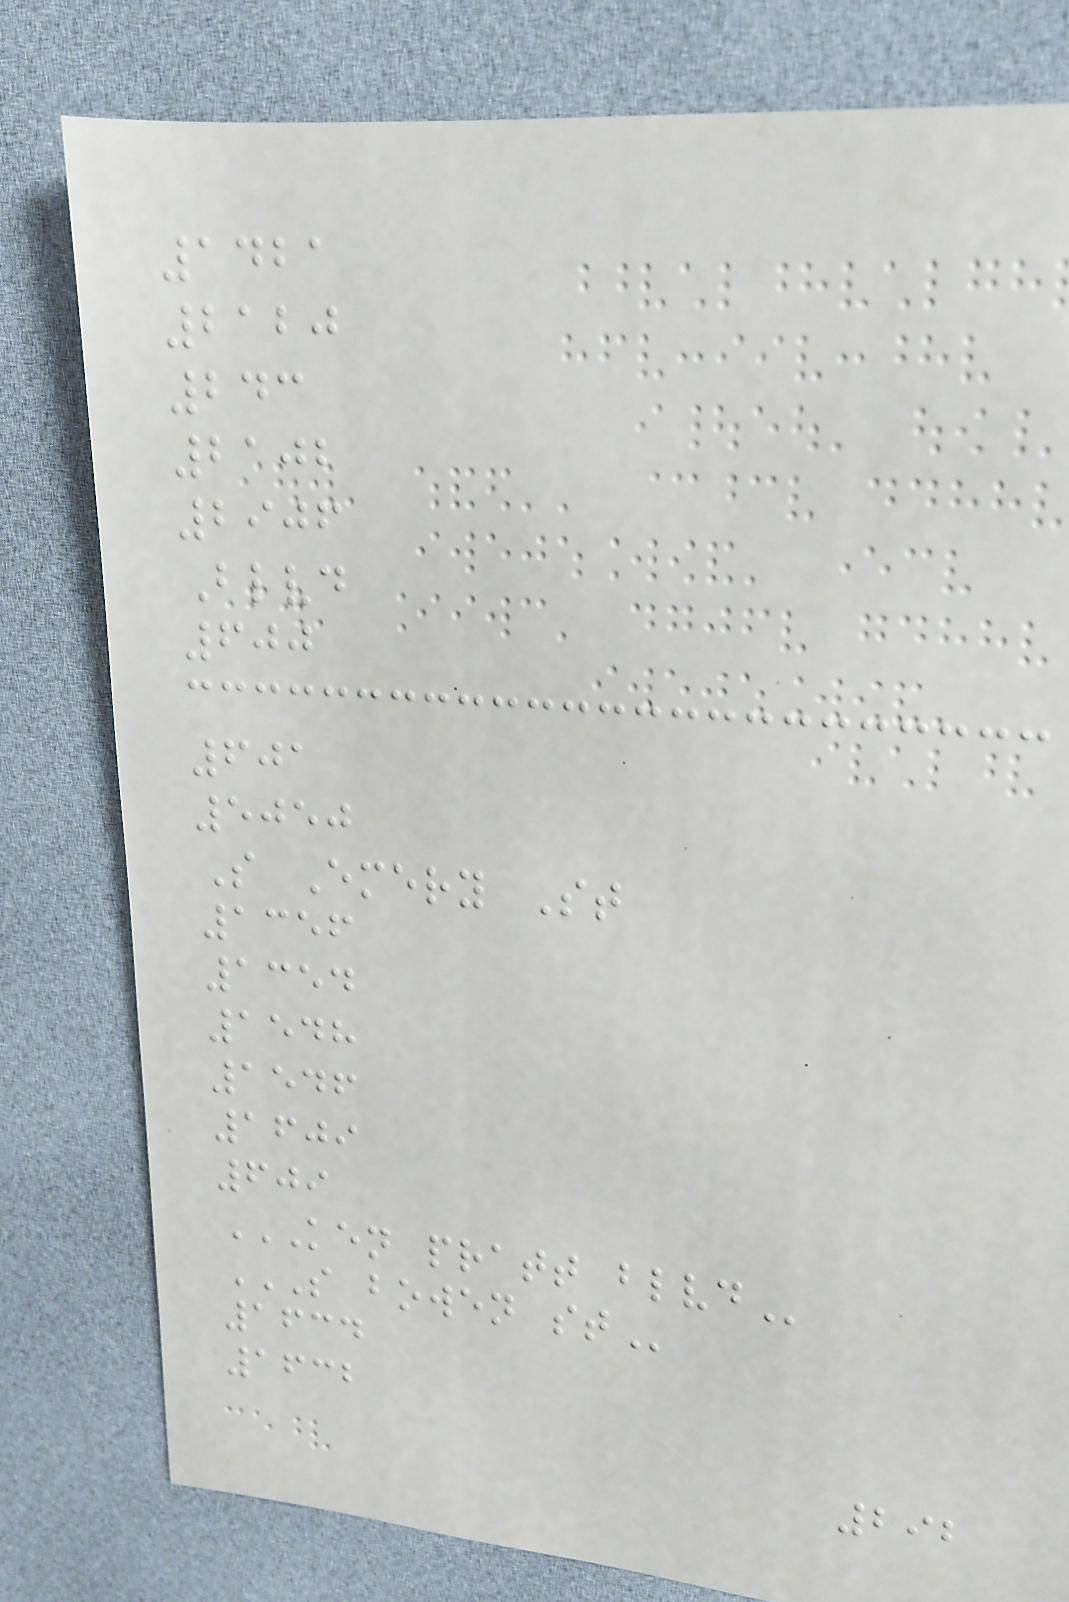1421
2120
243
2102
2906
Blvd
600
601
5050
S Emery St
1356
1354
1548
1546
1609
609
KEN PRATT BLVD
S BOWEN ST
1634
1632
292
